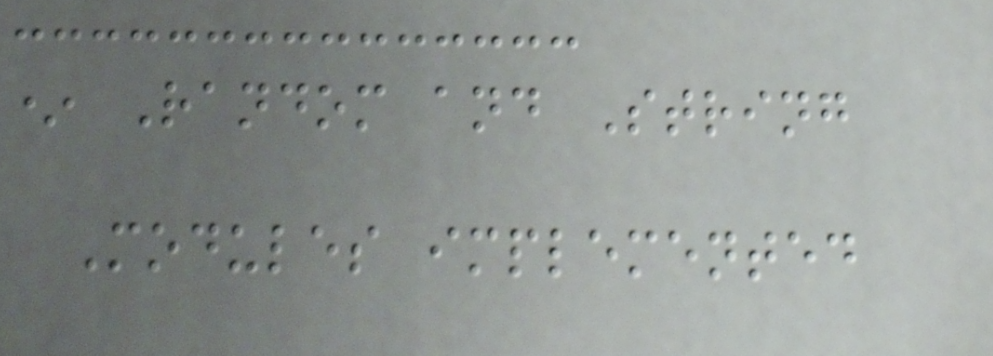* Random and String
Modules implemented
